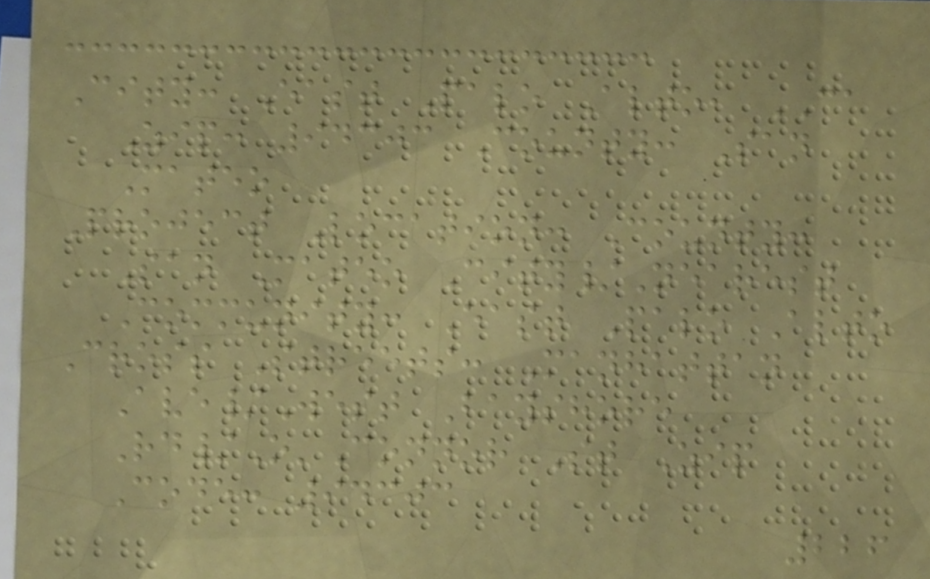City: East Palo Alto, CA
Zip: 94303 County: San
Mateo
Project Location: County:
San Mateo City/Nearest
Community: East Palo Alto
Cross Streets: Manhattan
Ave/West Bayshore
Rd/O'Connor St Zip
Code: 94303
226
